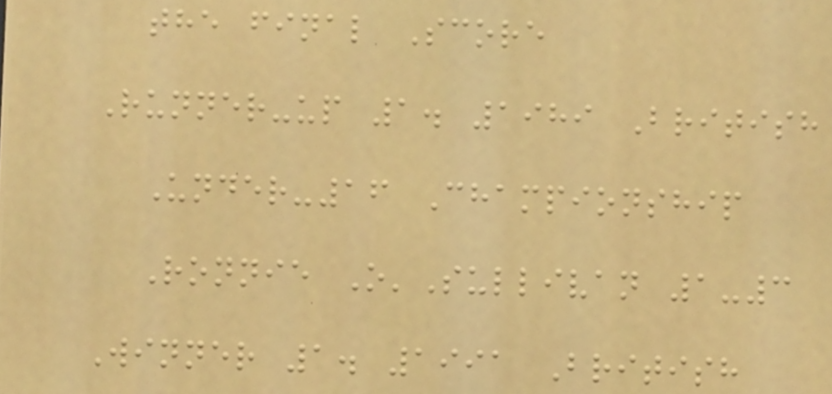the final Score
Runner-up 1. 1989 British
Under-16 Championship
Ronnie O'Sullivan 1-3
Winner 1. 1991 British
